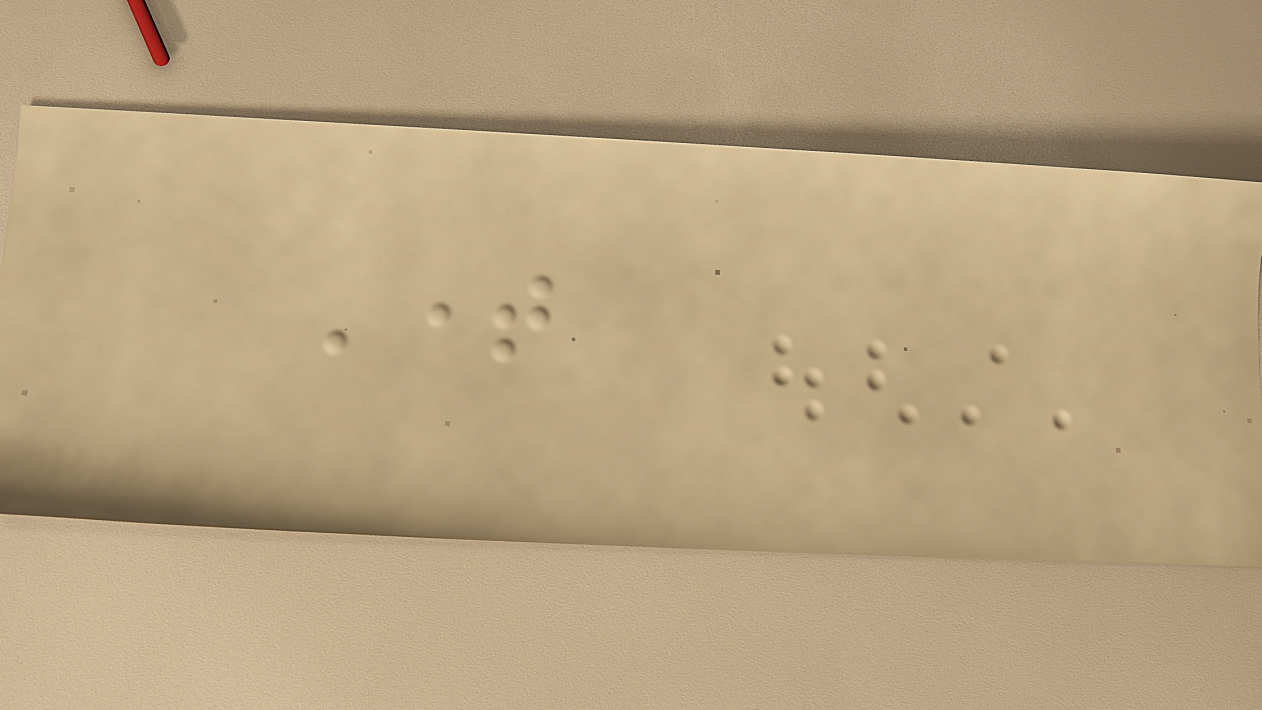Time
